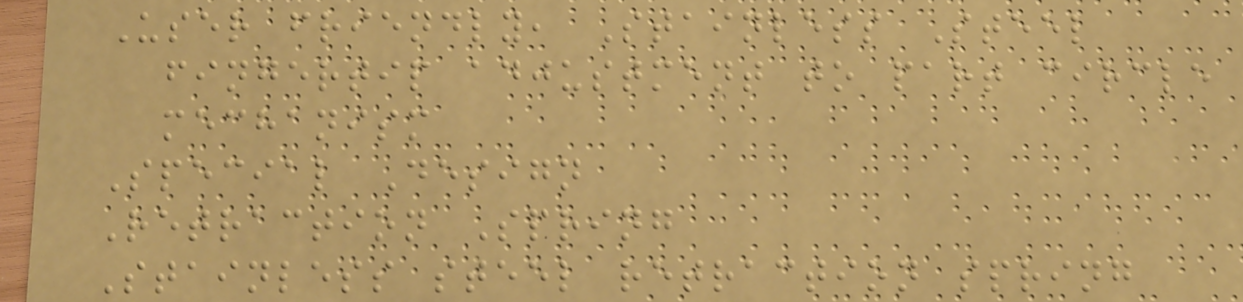User friendly, Stainless Steel
fingertip adjustment to part circle
mechanism
Special Design
Retraction Spring
Stainless steel retraction spring
